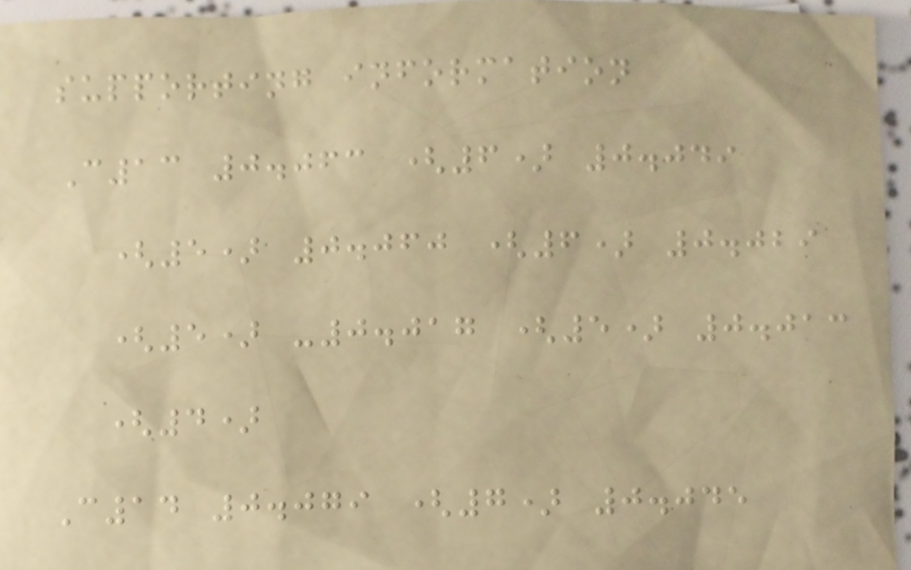supporting information
C13 0.063 (6) 0.049
(5) 0.060 (6) 0.029
(5) -0.017 (5) 0.013
(4)
C14 0.079 (7) 0.045
